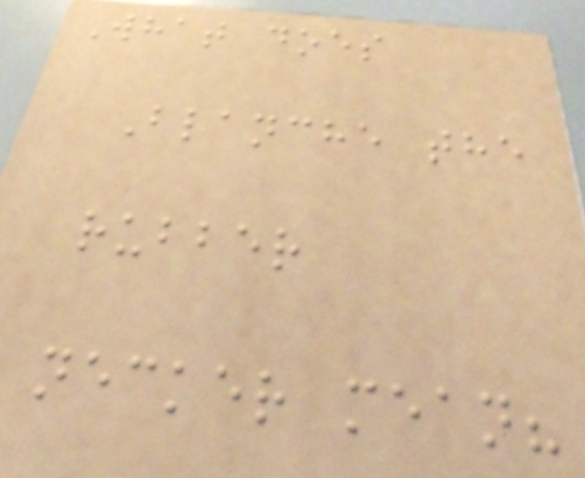What does
Blanche the
rubber
necker mean?
